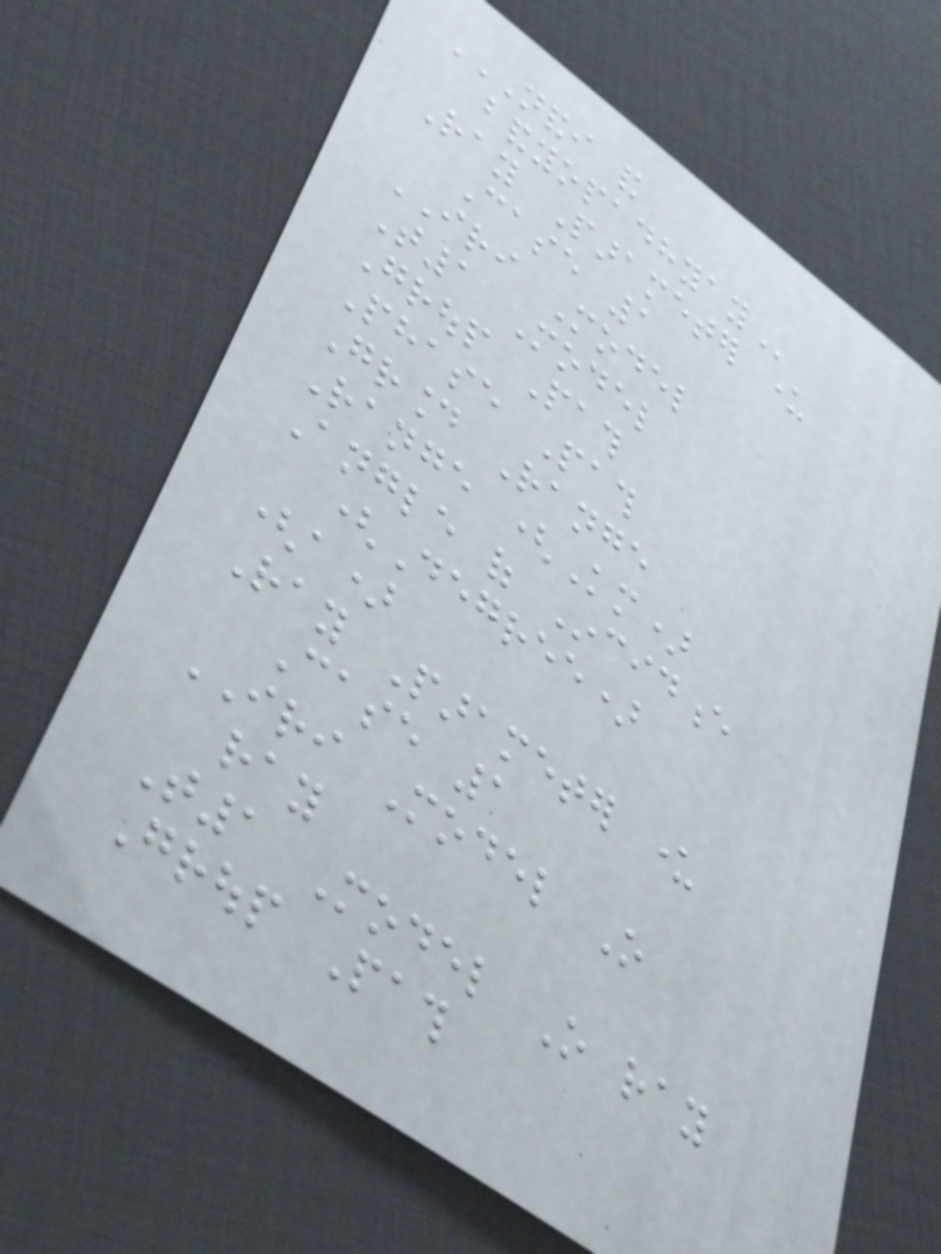NANDI AND
BANDYOPADHYAY
Ray Parameter under
Case 1
IRI Model
T1 Model
Group Path
Phase Path
Ground Range
Range (Km)
Angle of Incidence
(Degree)
(a)
Ray Parameter under
Case 1
IRI Model O
ray
T1 Model O ray
Group Path
